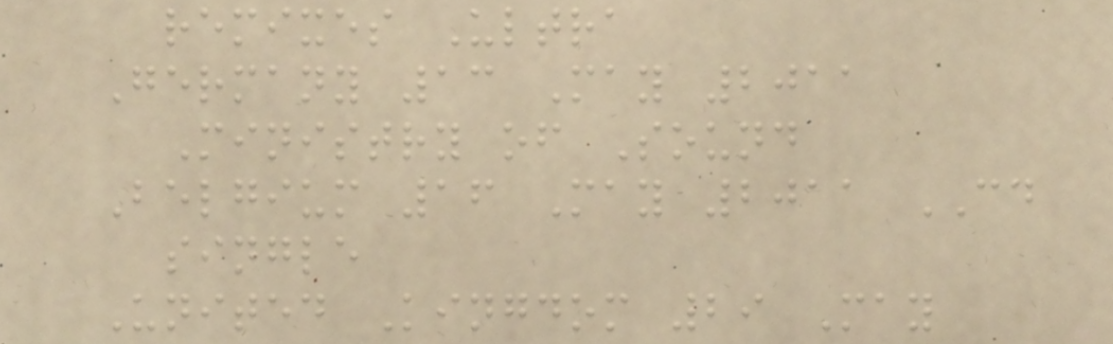remixes Ultra
Germany 13 May 2011
Ministry of Sound
Belgium 16 May 2011 CD
single
United Kingdom 29 May
